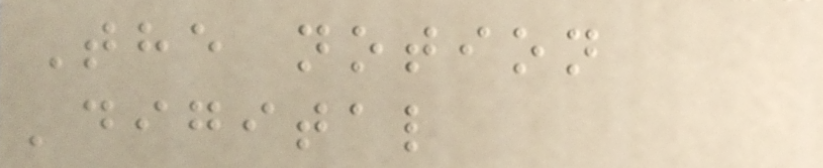The notion
'digital
